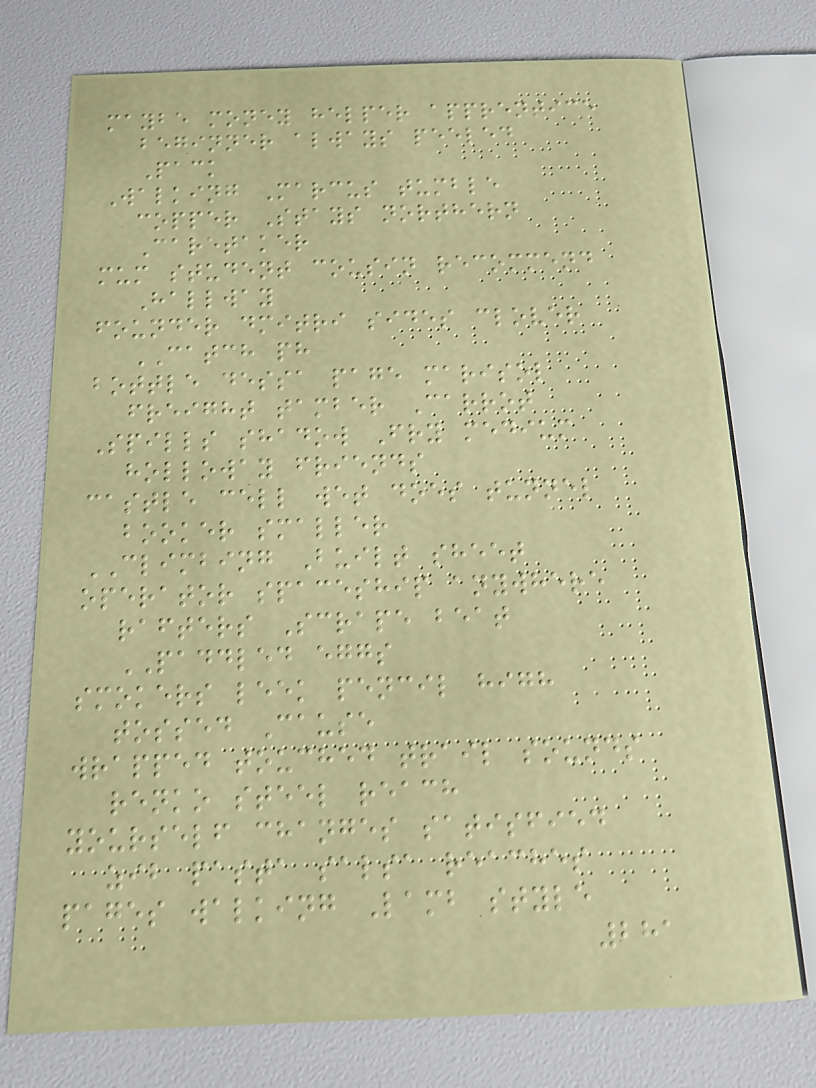maybe money helper apprentice
beginner always peeled
Pack
Walking Marcus tumble
copper Stays northern
Caretaker
mum student cousin recommend
Hallway
founder dmitri sides clover
CATCH ph
bottle dessa page marisol
freight tamber Carrot
Spills shadow Fry medium
holloway friends
castle cell wet does tunnel
booker smaller
CLIMBING Built sheet
operator spaceship anywhere
rafters Scrape beat
PADDLED eggs
smokers leek pencil high
tossed Cause
wrapped touched trail sounds
renko steel reach
yourself changes satisfied
zib pasta salsa reaches
pages walking Lamb style
281
